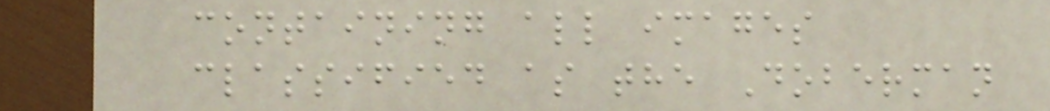containing all images
classified as the Doberman
